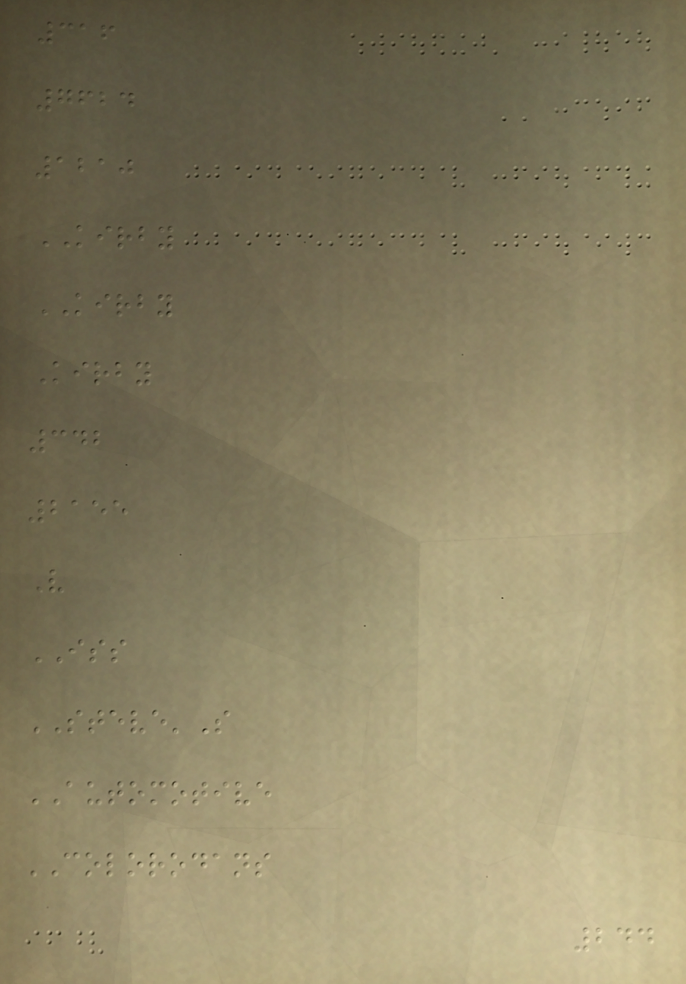316
7624
1210
KIRBY
KIRBY
Kirby
342
2155
V
ISS
STEVE'S
AUTOMOTIVE
COLORODANS
244
